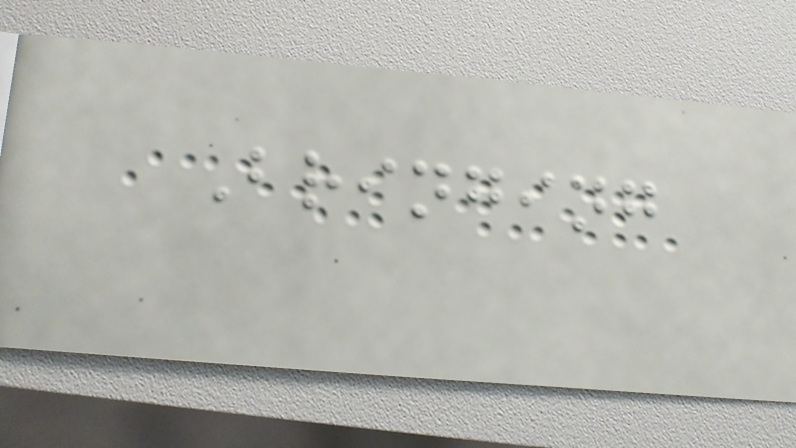Bringing
